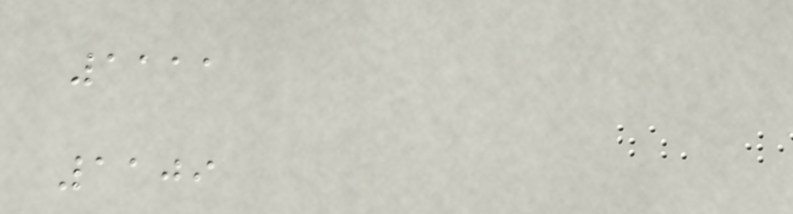1111
1109
